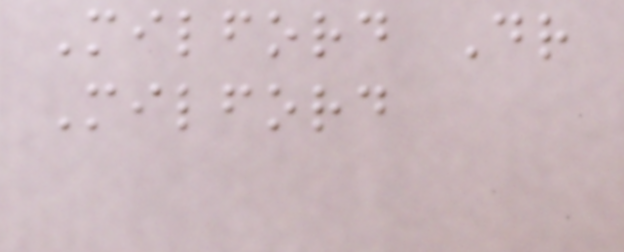Milford Dr
Milford
